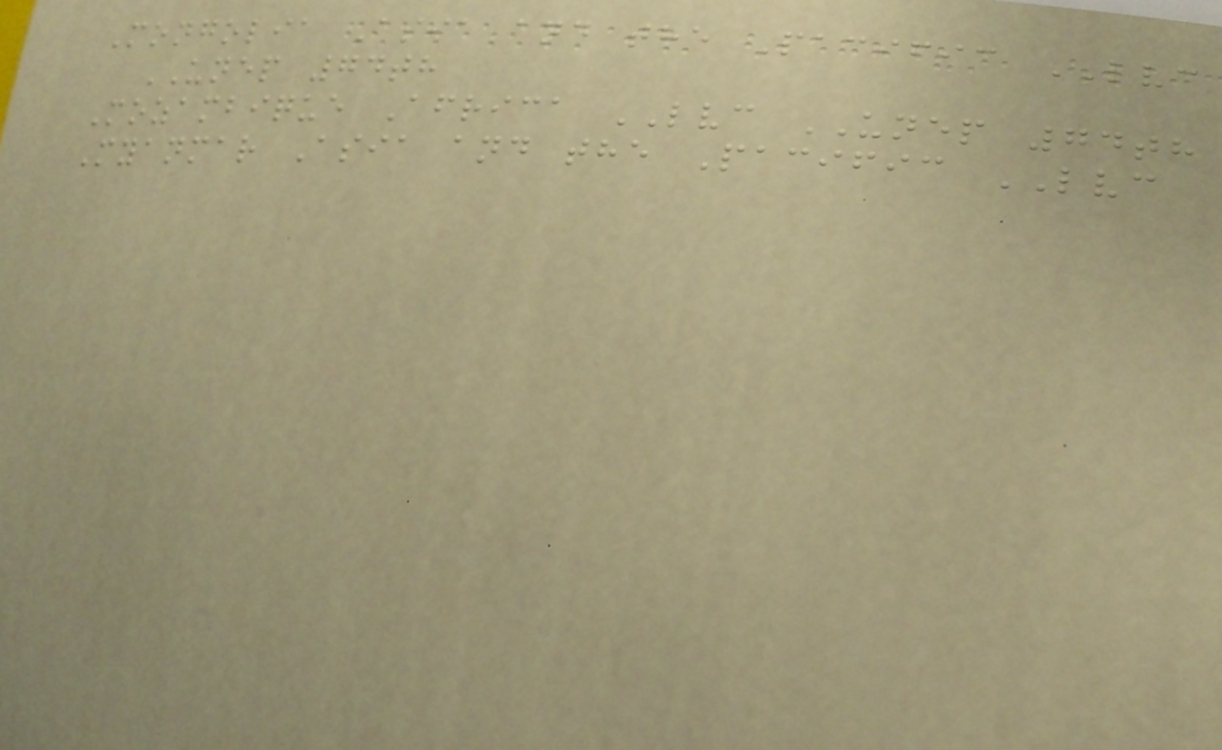Mongolia Asia and the Pacific LVC
UNEP 74th
Mozambique Africa LVC UNEP 74th
Myanmar Asia and the Pacific LVC
